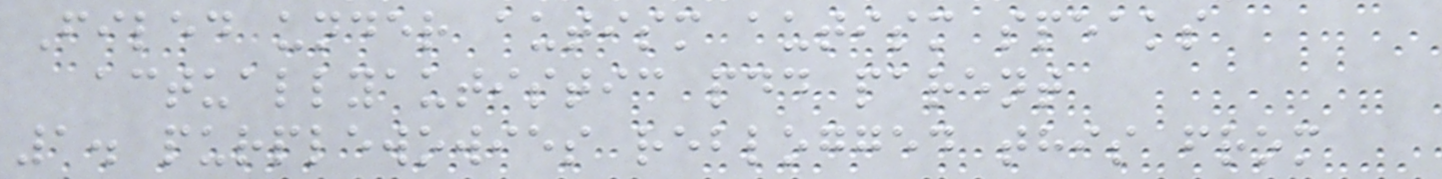Filed under autism autism speaks
actuallyautistic pdd parent
1. purplewowies reblogged this from
